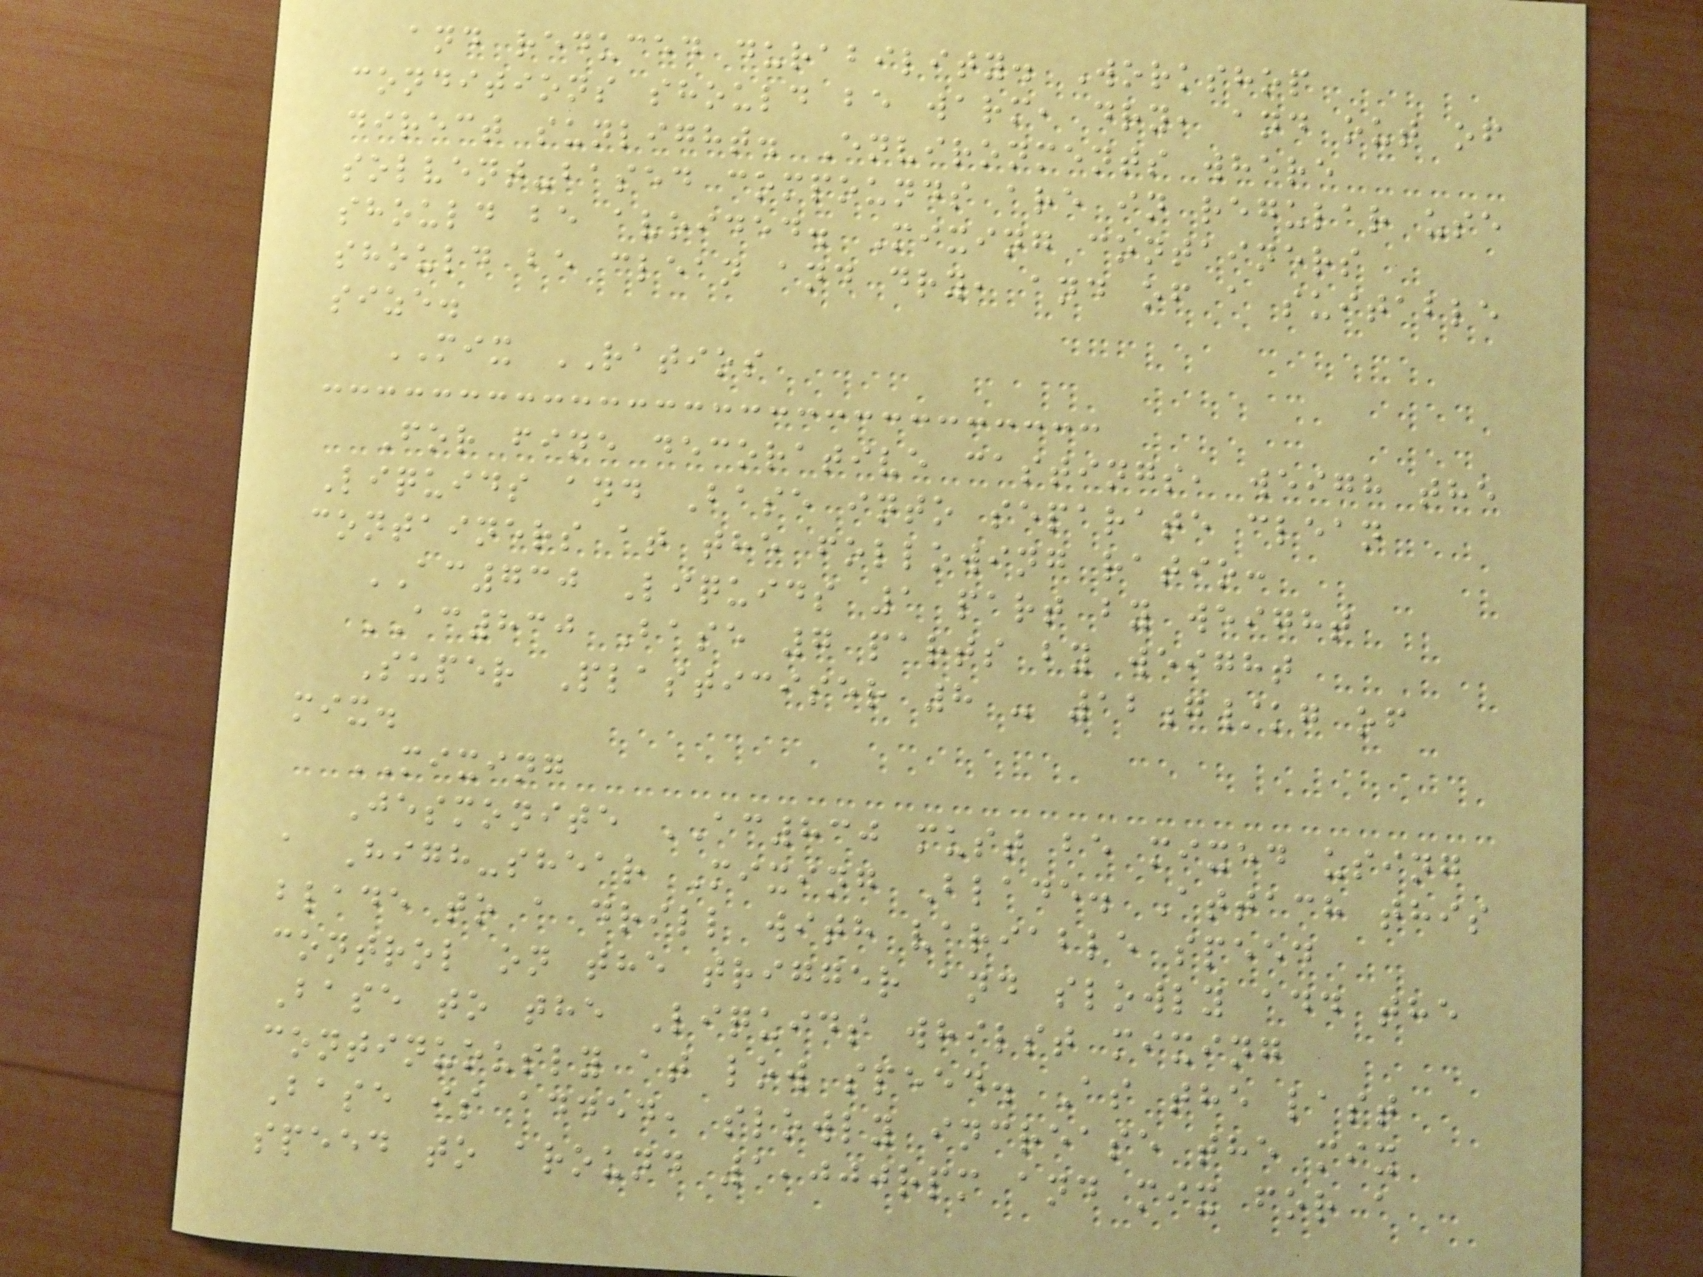and reduced durability. Workshop
conditions should be warm, dry, and out of
direct sunlight. Environments where
solvent-based compounds are in regular use
should be avoided. Mixing containers
should be clean and dry, and of a suitable
size.
MIX RATIOS
For fine decorative castings, weigh the
Liquids and Base into separate clean
containers at the following ratio:
AC730 Liquids 1 part by weight
AC830 Base 7 parts by weight
Super Plasticiser 8 - 12g/kg of
mix.
MIXING
Jesmonite AC830 must be mixed using
a High-shear Mixing Blade. Attach this
blade to a drill with variable speed
control on the trigger and slowly add the
Base to the Liquids whilst mixing
continuously at low speed. As the last
Base is added, slowly increase the mix
speed to around 1,000rpm and mix for a
